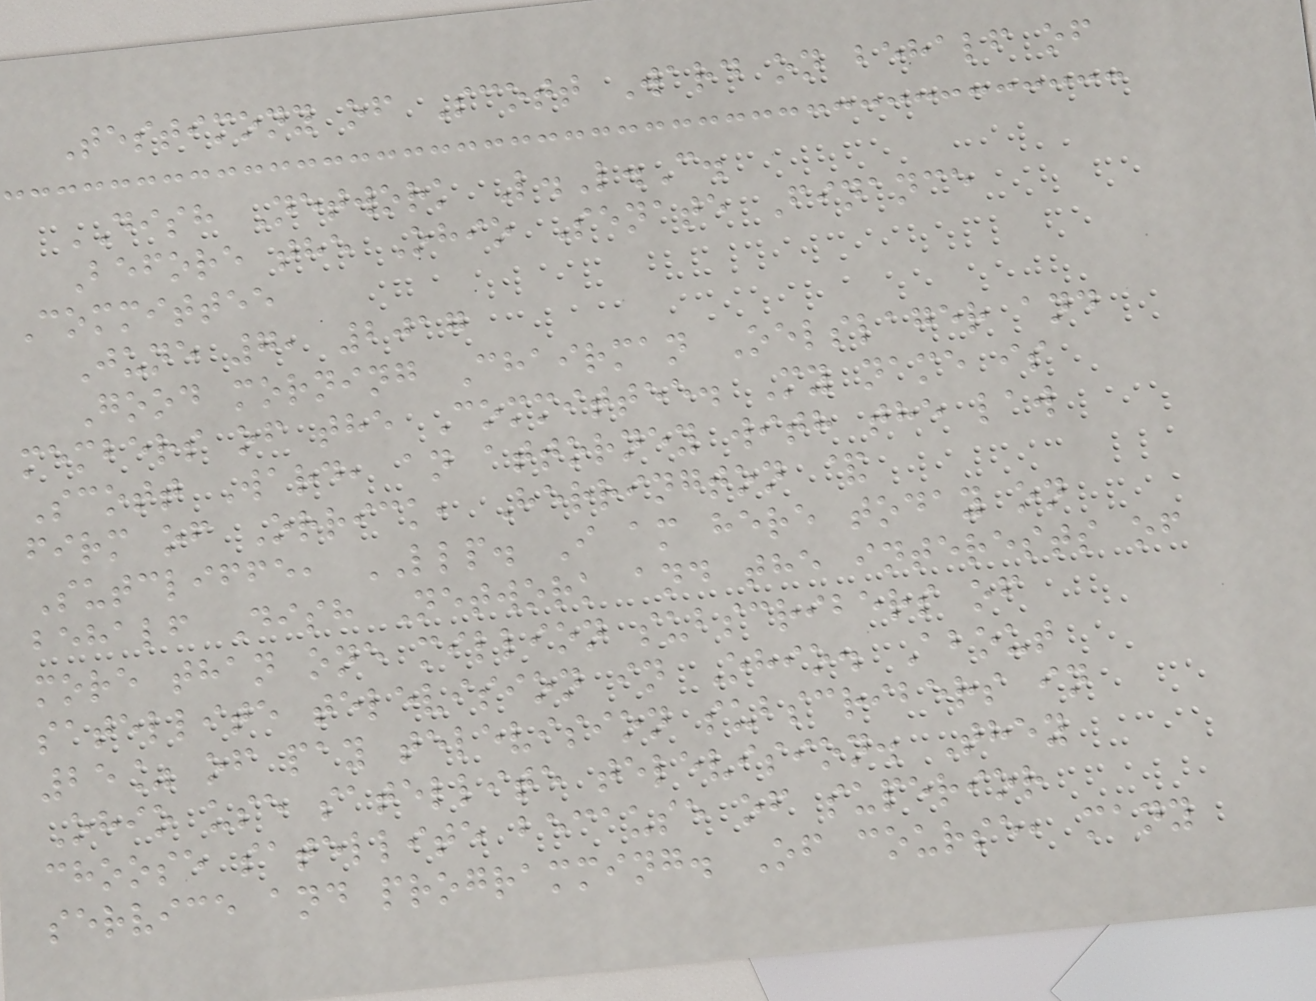Testimony of Scott Ward on behalf of
DISH Network L.L.C.
Before the Ohio Senate Finance
Committee
June 7, 2017
Good morning Chairman Oelslager and
members of the Committee. My name is
Scott Ward, an attorney with the law
firm of Orrick, Herrington &
Sutcliffe, LLP. I am here today on
behalf Dish Network and the interests of
more than one million subscribers of
satellite television in Ohio. About
25% of pay television subscribers in
Ohio use satellite television. They
choose satellite because of superior
service and programming. Of course, many
